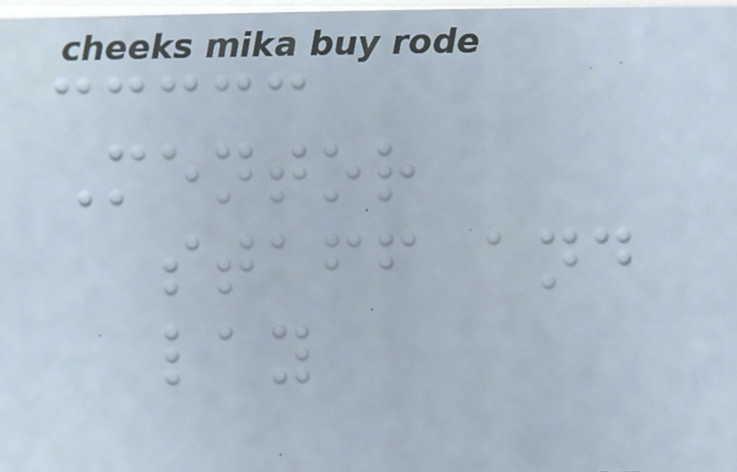Mentor
staff and
lay
